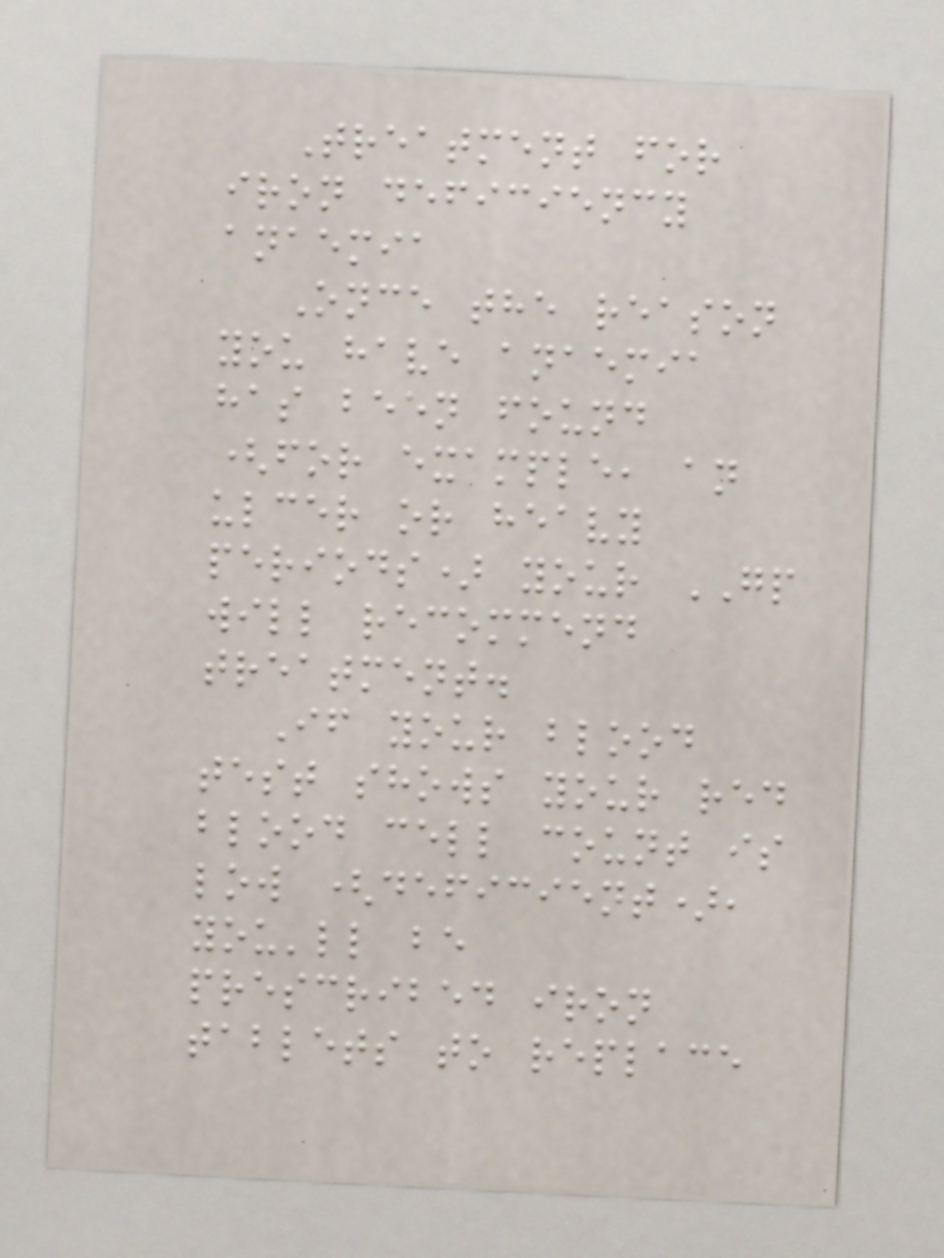Treatment for
iron deficiency
anaemia
Once the reason
you have anaemia
has been found
(for example, an
ulcer or heavy
periods) your GP
will recommend
treatment.
If your blood
test shows your red
blood cell count is
low (deficient),
you'll be
prescribed iron
tablets to replace
